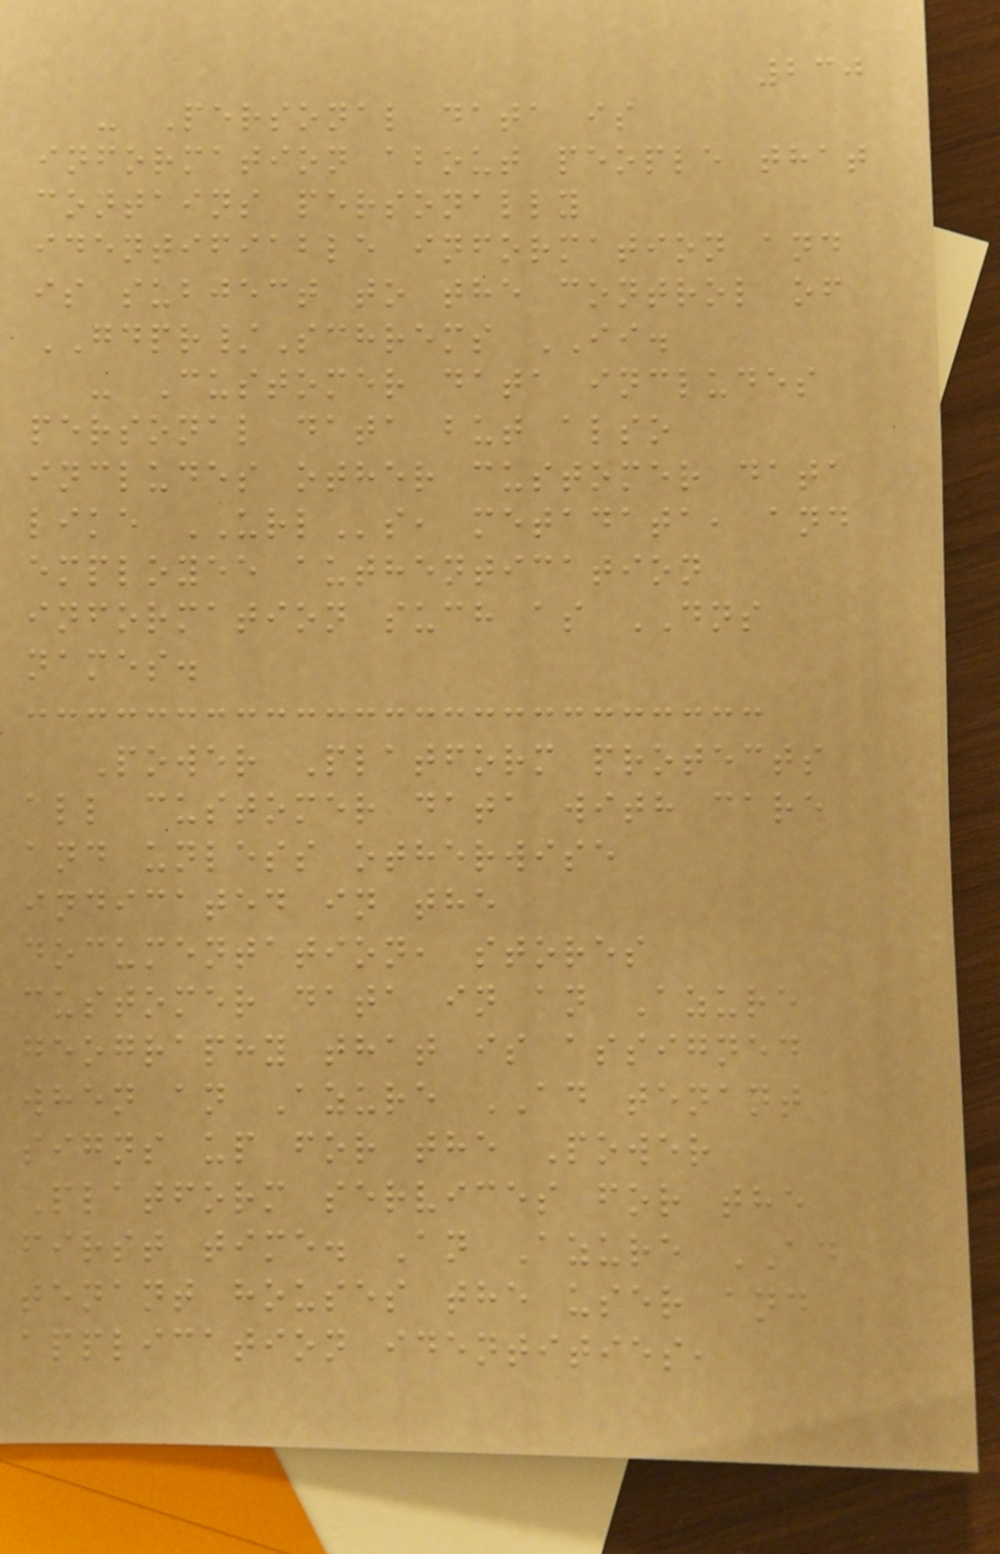230
- Personal data is
information about people that
contains personally
identifiable information and
is subject to the control of
GDPR/Schrems II.
- Customer data includes
personal data but also
includes other customer data
like URLs, metadata, and
employee authentication
information such as DNS
names.
Power Platform protects
all customer data with care
and unless otherwise
indicated in the
documentation, stores
customer data in an Azure
geography that is assigned
when an Azure AD tenant
signs up for the Power
Platform services for the
first time. An Azure AD
tenant houses the user and
application identities,
